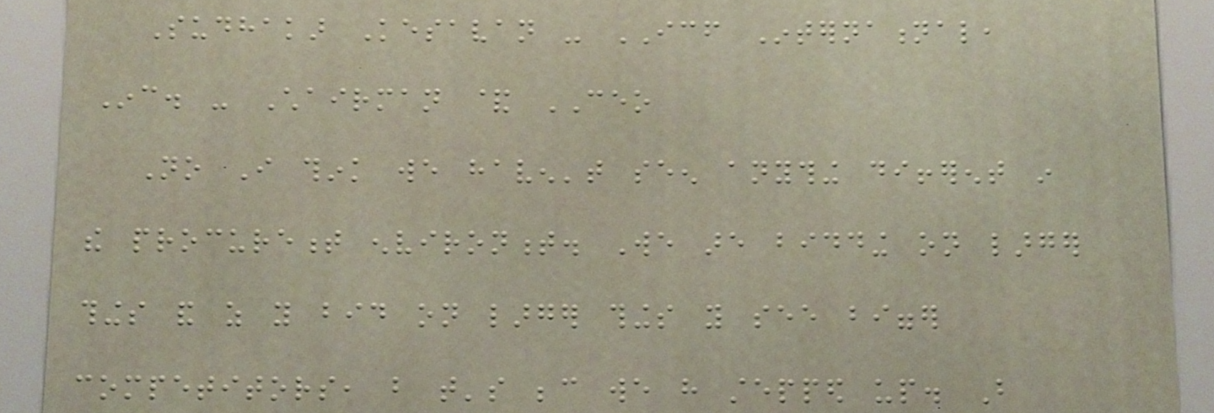Sudhakar Kesavan - ICF International,
Inc. - Chairman & CEO
No I think we haven't seen anything different in
the procurement environment. We are bidding on larger
things and as you bid on larger things you see bigger
competitors, but that's because we have stepped up. But
